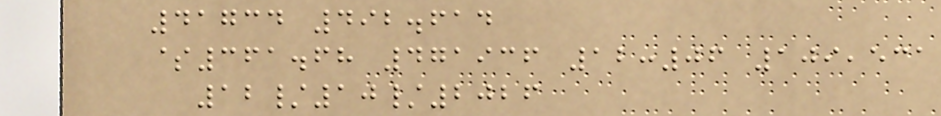41734 492.614
$361.68 471936 12:06 109,531
12/10/2026
